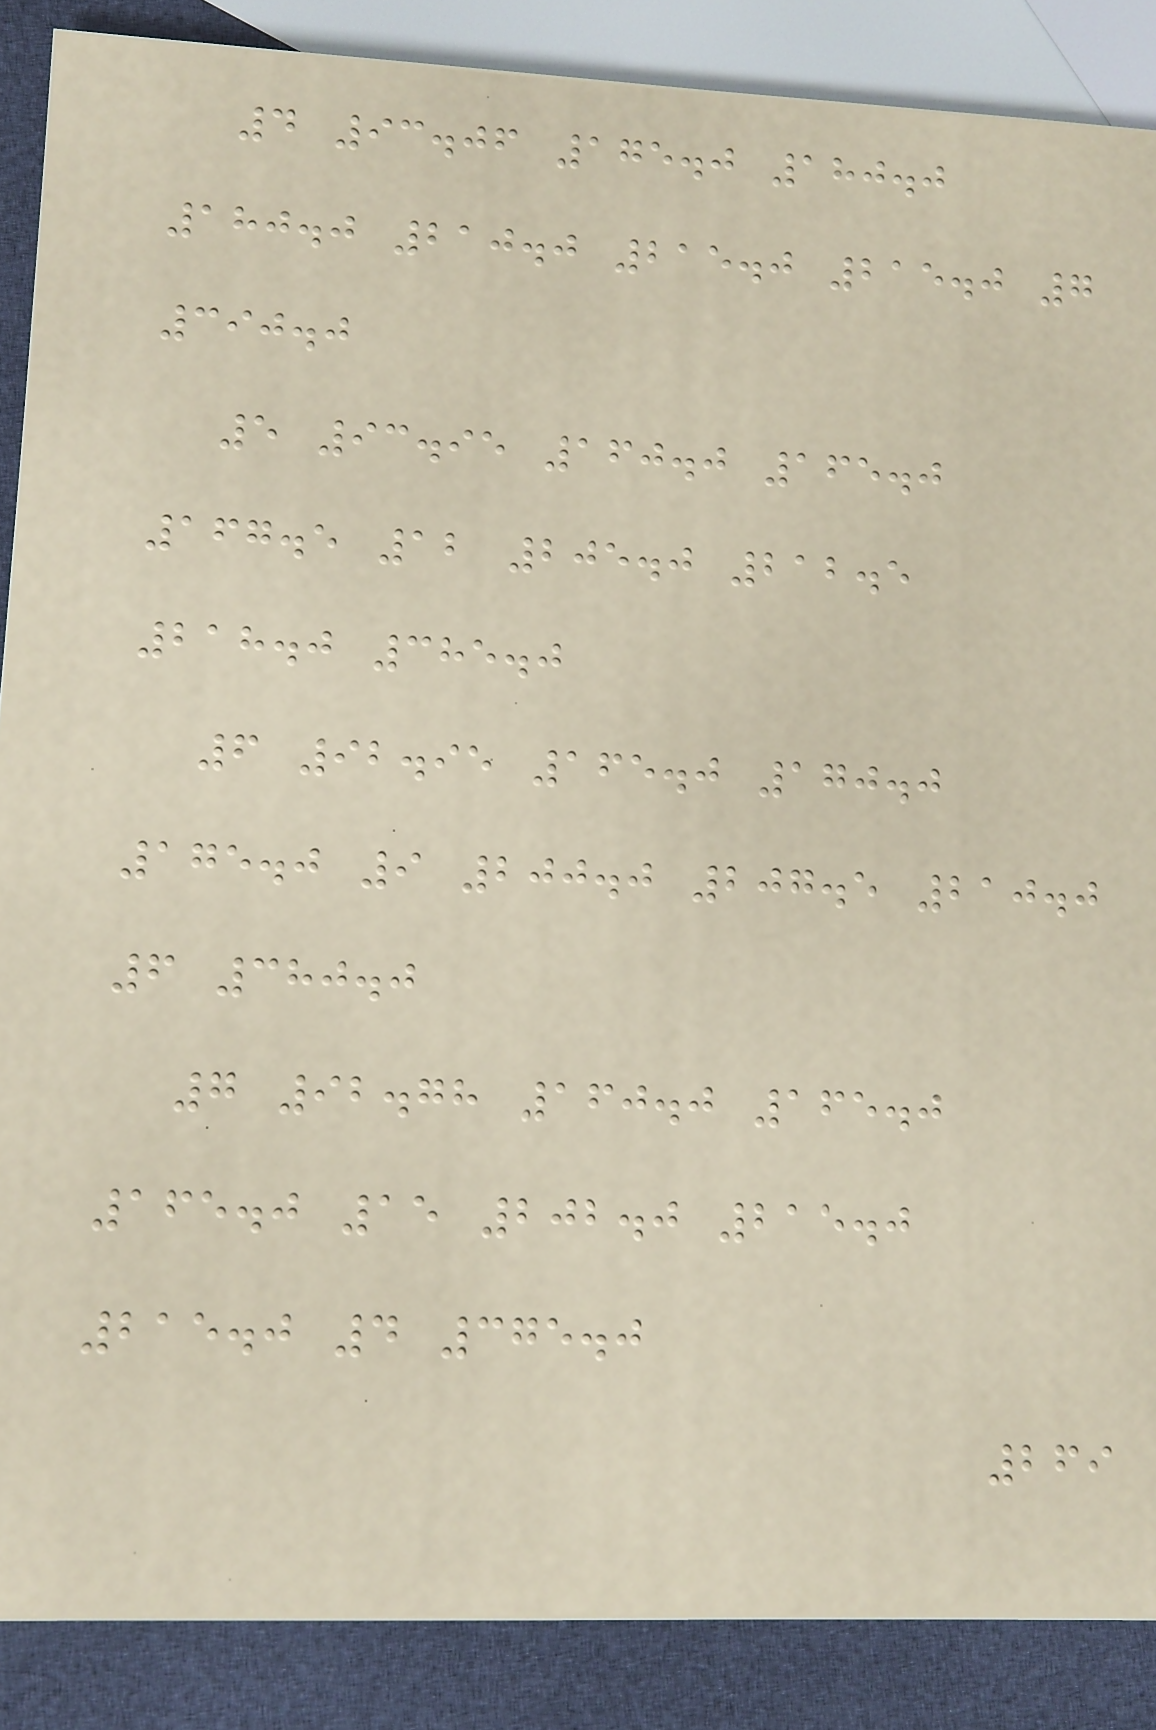4 93.06 175.0 180.0
180.0 210.0 215.0 215.0 7
390.0
5 93.95 160.0 165.0
167.5 12 205.0 212.5
218.0 385.0
6 92.95 165.0 170.0
175.0 9 200.0 207.5 210.0
6 380.0
7 92.78 160.0 165.0
165.0 15 202.0 215.0
215.0 4 375.0
269
